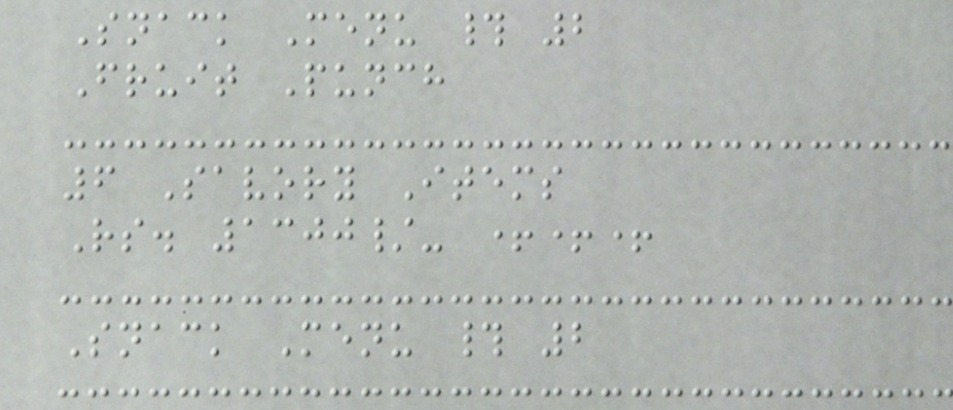Snack Menu # 2
Fruit Punch
6 Savory Items
Rs. 1300/- +++
Snack Menu # 2
